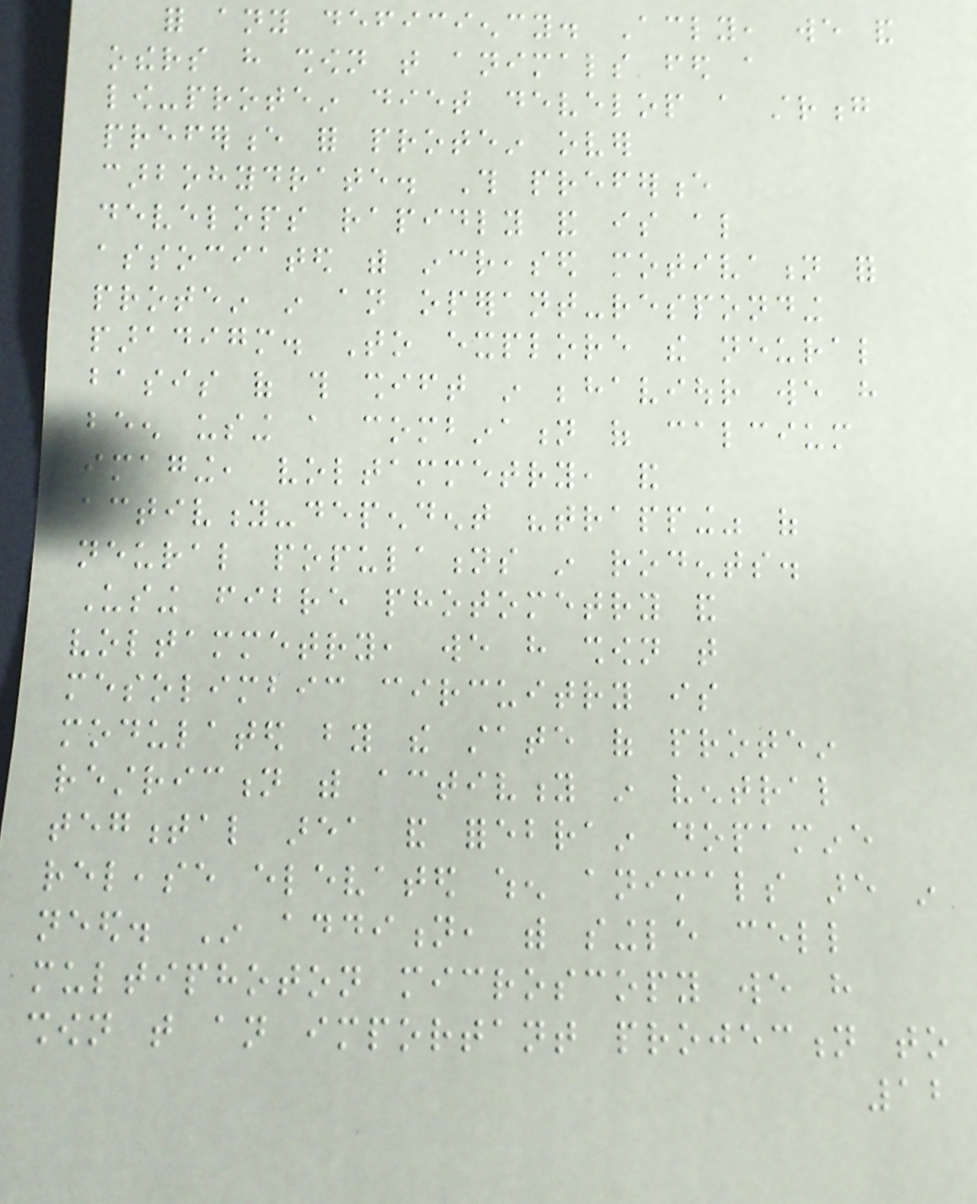for any deficiency. Accordingly, we and
others have shown that animals fed a
low-protein diet develop a strong
preference for protein over
carbohydrate. This preference
develops rapidly and is also
associated with increased motivation for
protein in an operant-responding
paradigm. To explore the neural
basis of this shift in behaviour we have
been using a combination of calcium
imaging, voltammetry, and
activity-dependent "trapping" of
neural populations in rodents.
Using fibre photometry and
voltammetry, we have shown that
mesolimbic circuitry is
modulated by the state of protein
restriction with activity in ventral
tegmental area and forebrain dopamine
release elevated when animals are in
need. In addition, with single cell
multiphoton microscopy we have
shown that an important projection to
12
